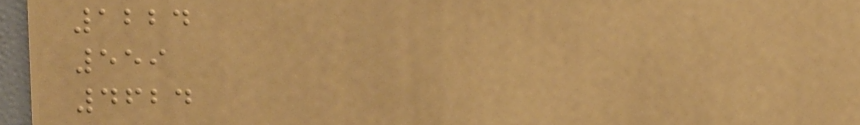1224
559
4624
